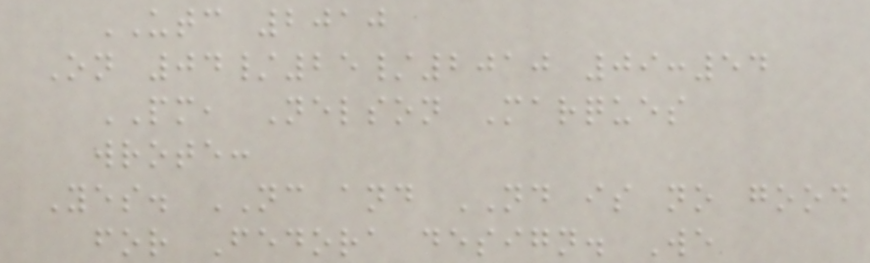UTC 2010
On 04/25/2010 09:54
PM, Nelson Marques
wrote:
Yes. NC and ND is no good
for Fedora design. We
